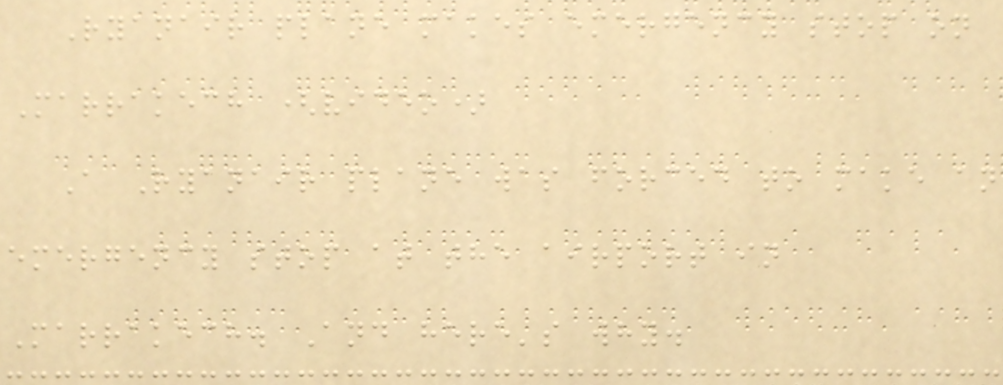Ryanair plane makes emergency stop on
Marrakech (video)
A Ryanair plane was forced to make an
emergency stop at the airport in
Marrakech. And here's why.
